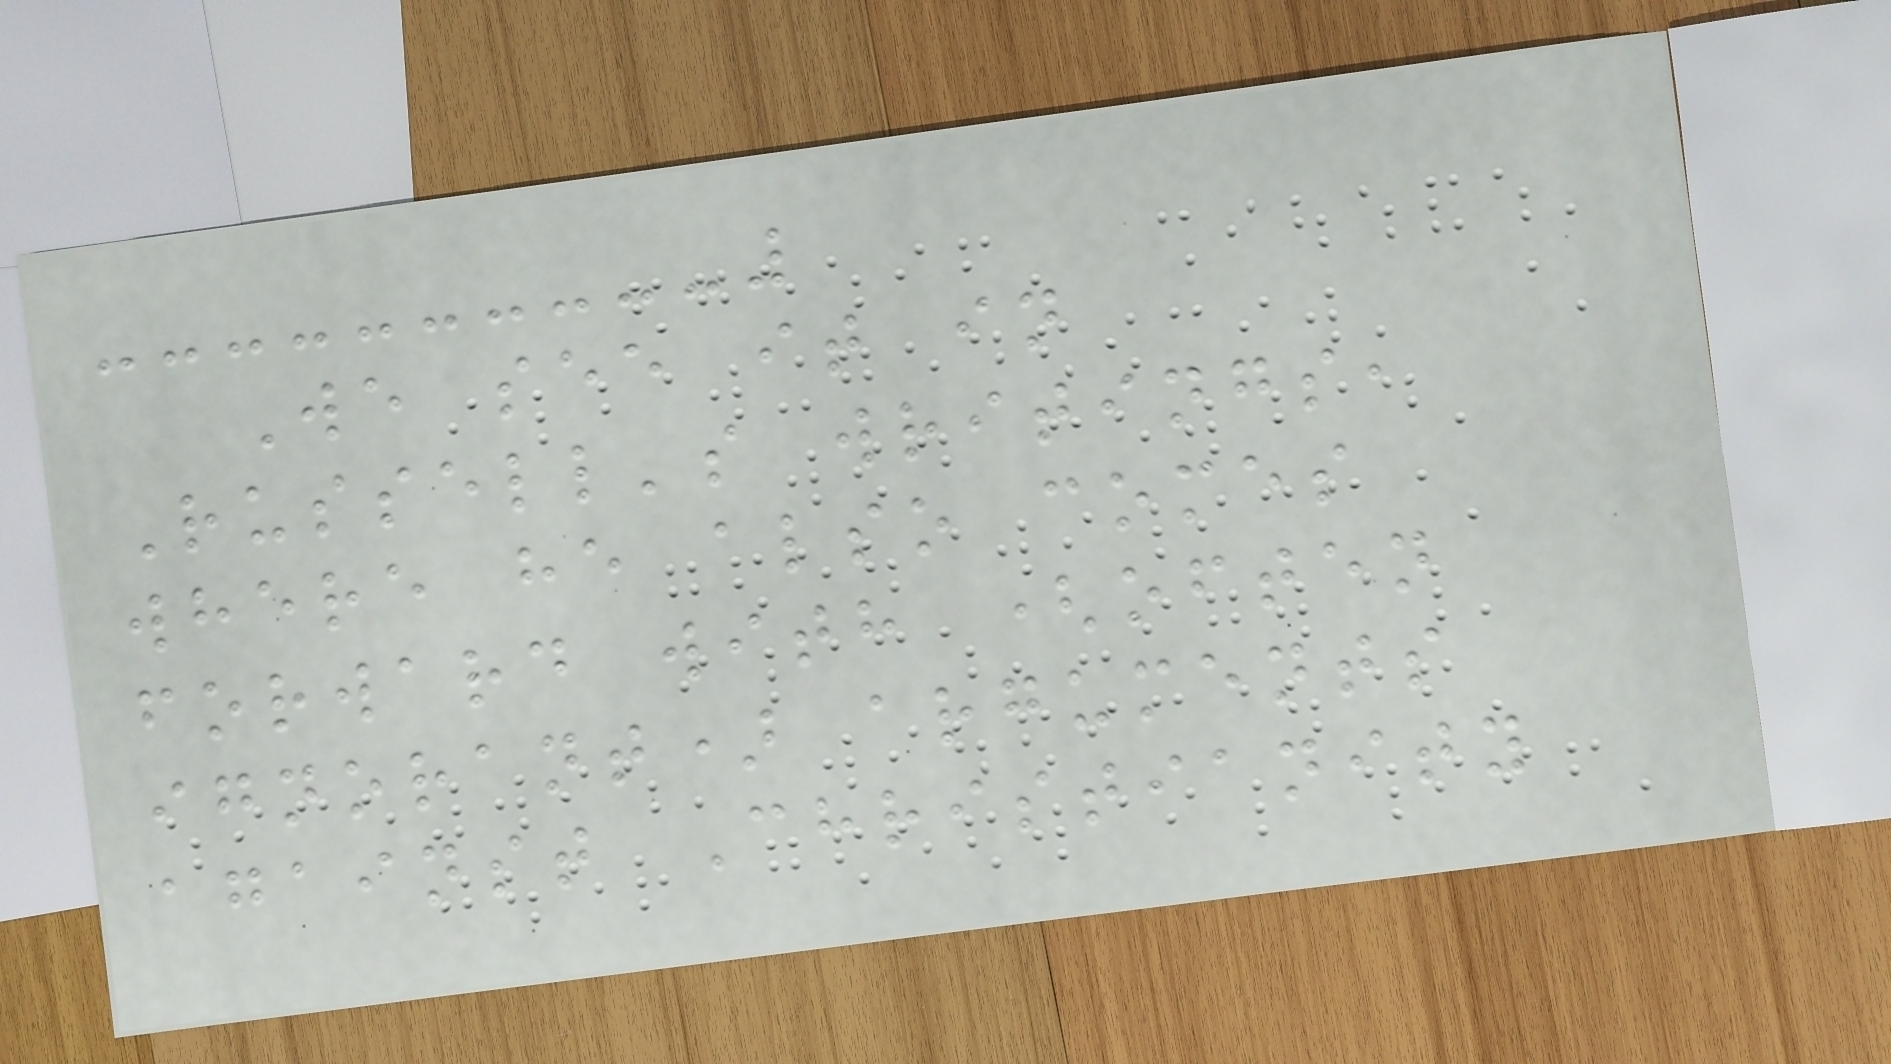We see it in
Russell's writings,
where he also comes
forward with (often
ignorant) arguments
against Christianity
